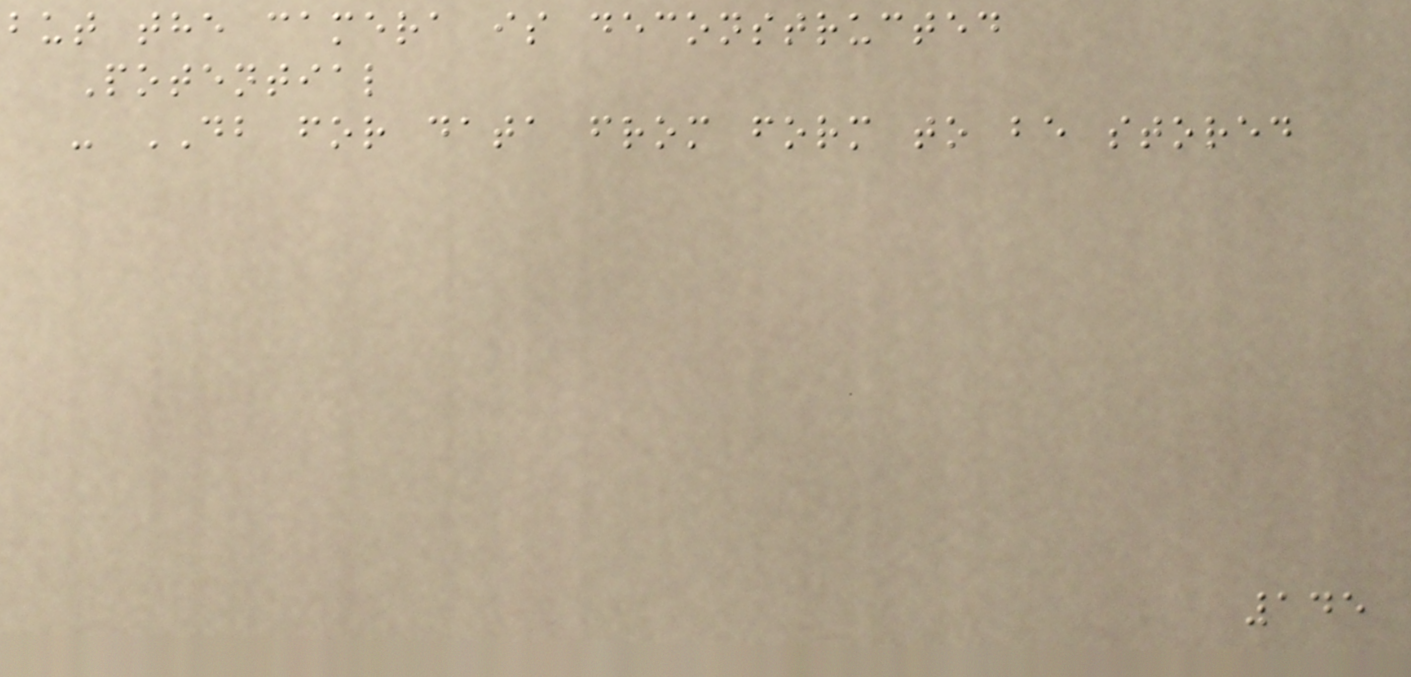but the camera is deconstructed
Potential
- DB for data from form to be stored
145
